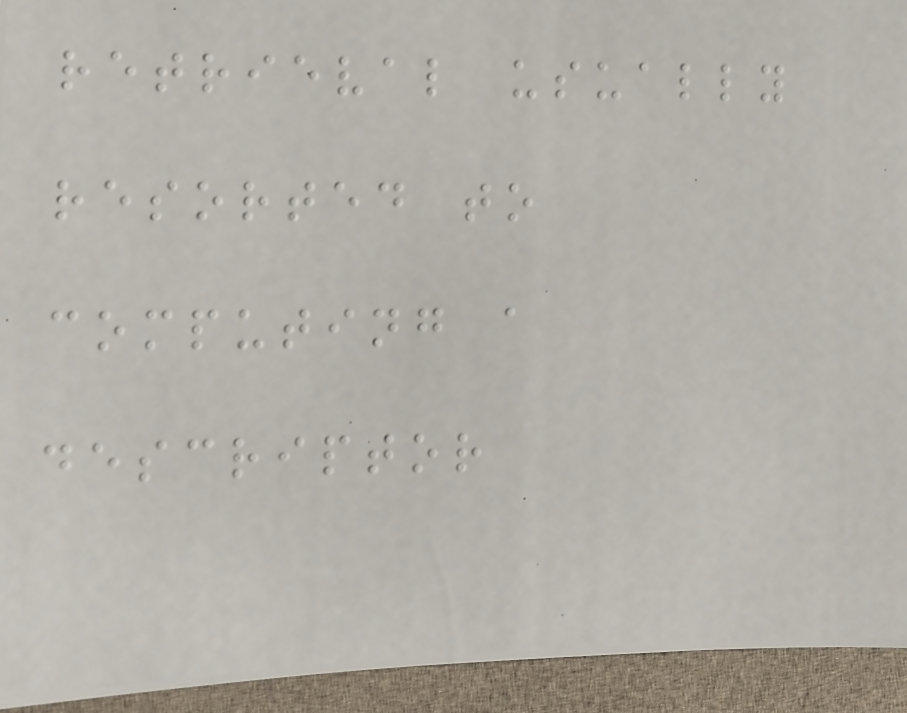retrieval usually
resorted to
computing a
descriptor
